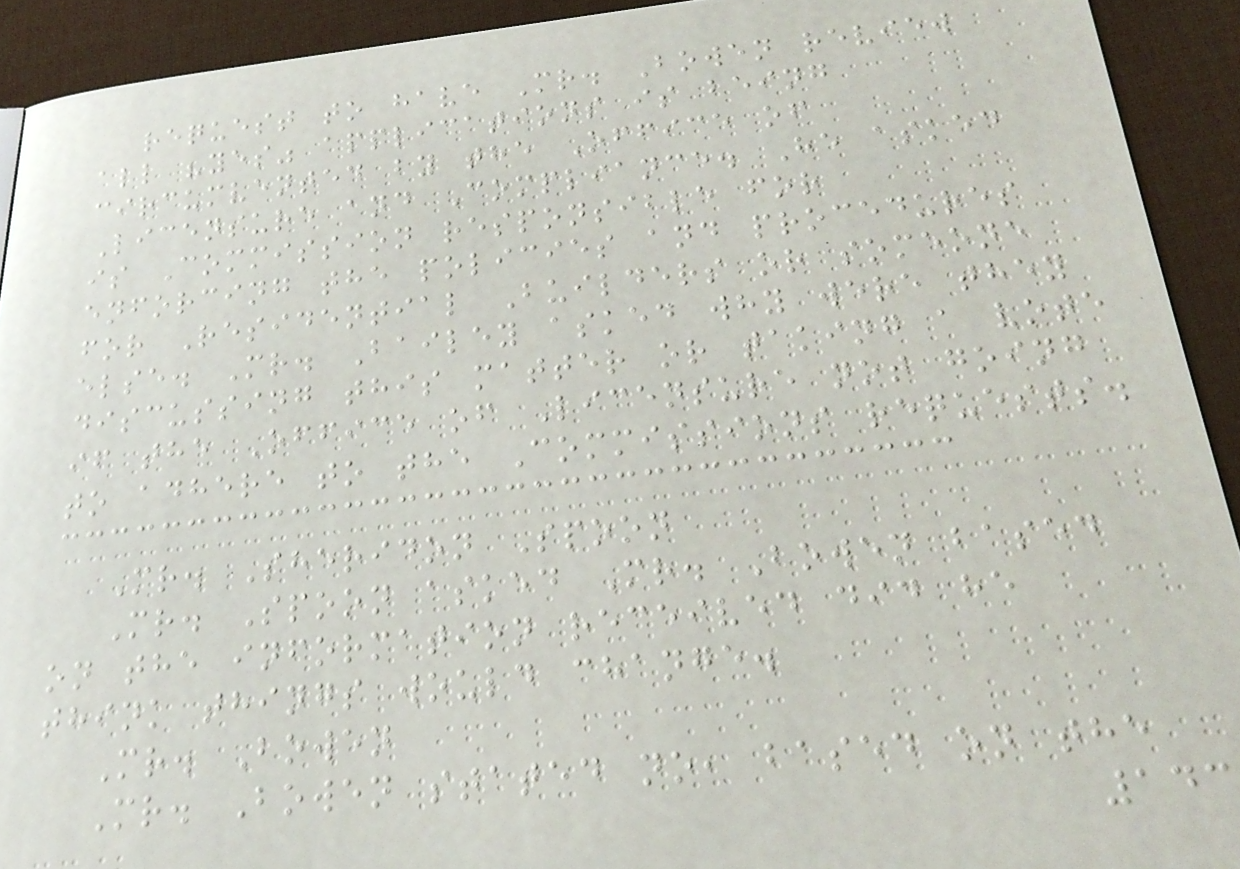request to have Mr. Bowen review
all "yes" applications is being
circumvented by the Office of
Licensure and Compliance. He asked
is Commission responsible for
enforcing the policies and procedures
for Residential Builders or someone
else. Mr. Bailey asked why were they
discussing this matter or taking a vote
if the Office of Licensure not going
to adhere to the Commissions requests.
Mr. Sheridon Spoon
Mr. Spoon asked Mr. Bowen based
on the information received did he
think things would change.
Mr. Bowen
Mr. Bowen stated no, based on the
143
